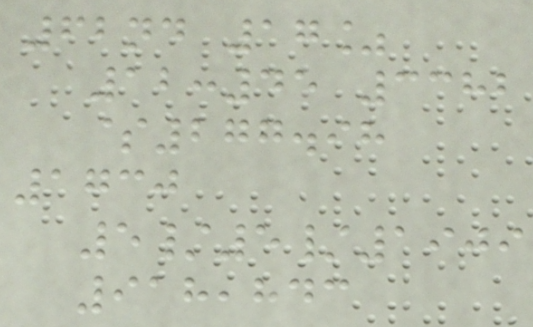62nd 17%
12:45 3382
$277.98
1730
5/5/1909
918,843
